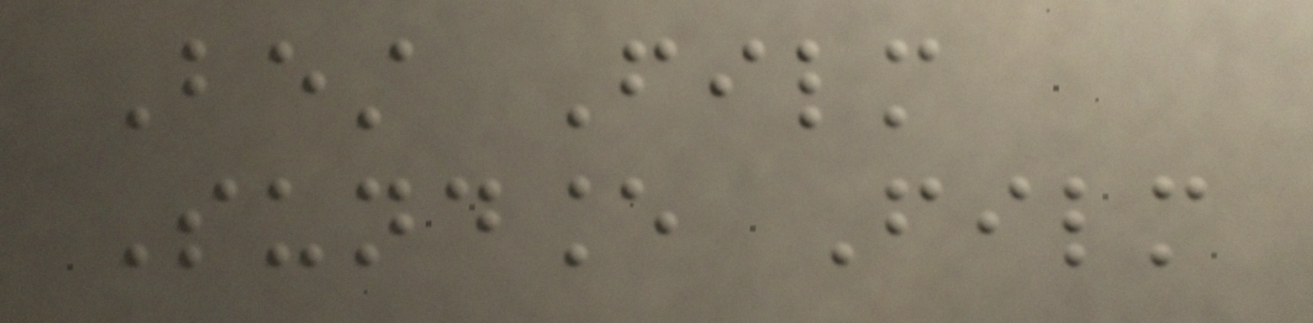Best Film
Sundance Film
